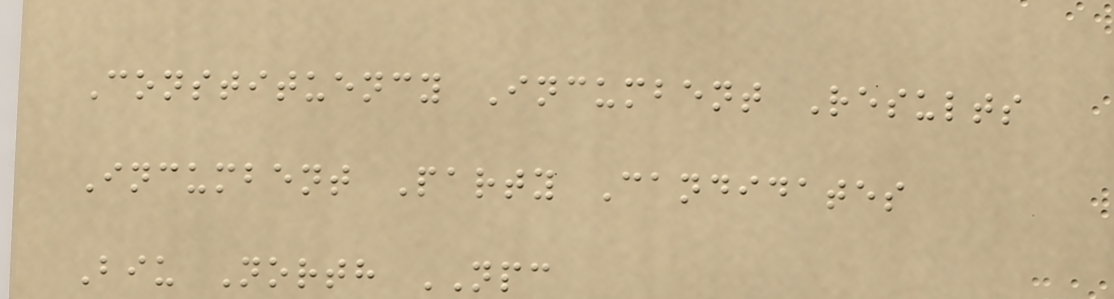Constituency Incumbent Results
Incumbent Party Candidates
Biu North NPC
